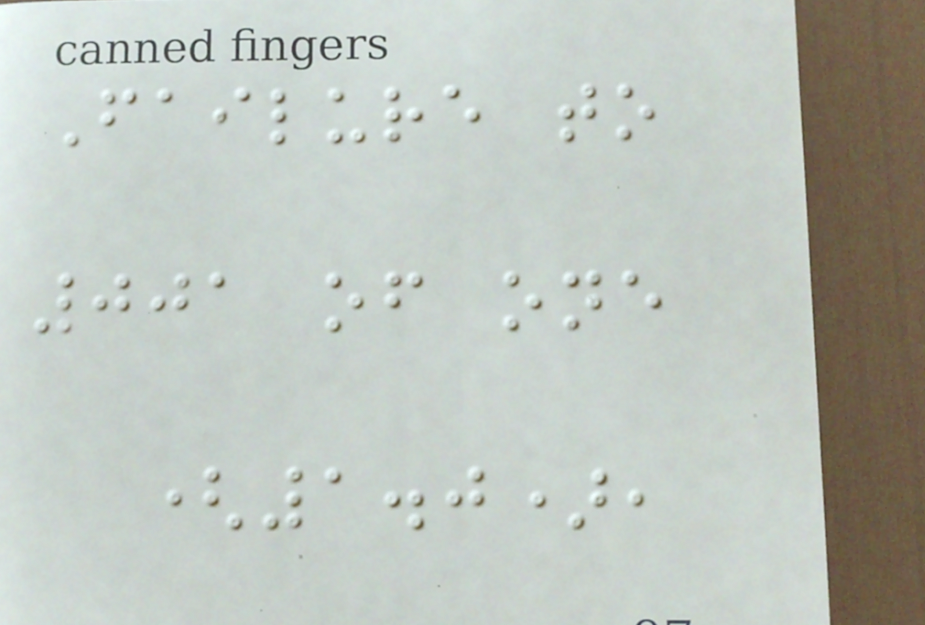Failure to
001 of one
(1.0),
